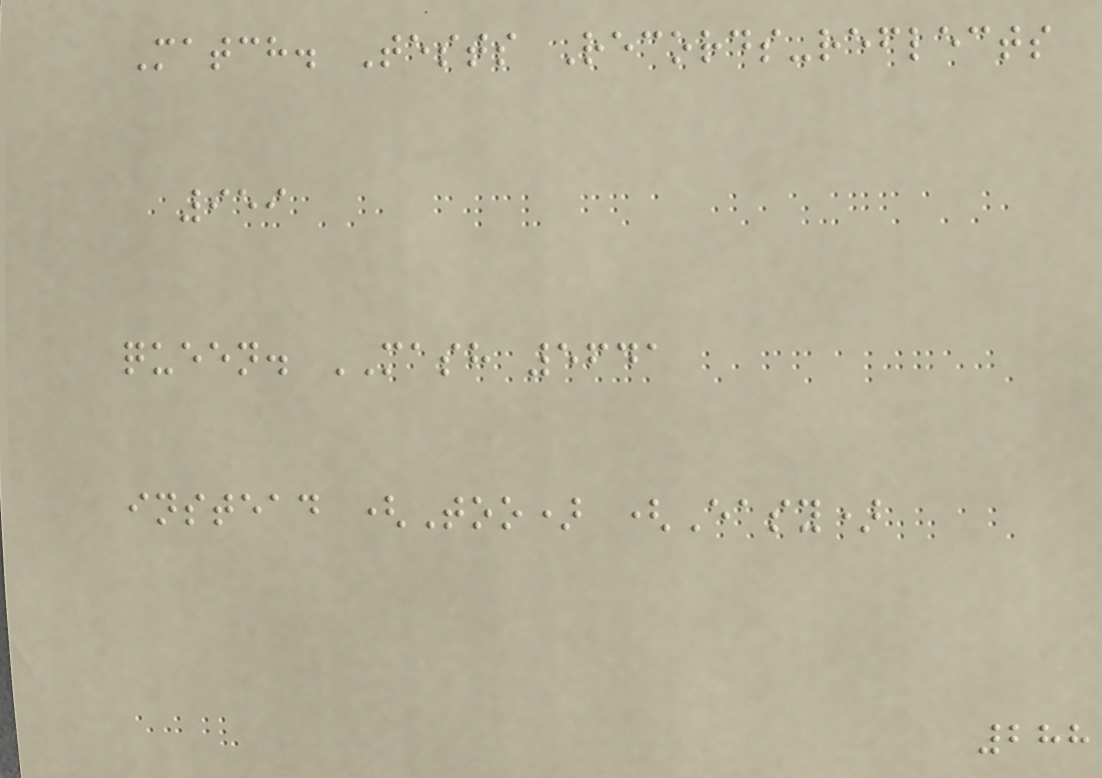Match. Tests Records-reflects
959
queen. MASH 5641
instead (Too) (Easy)
288
